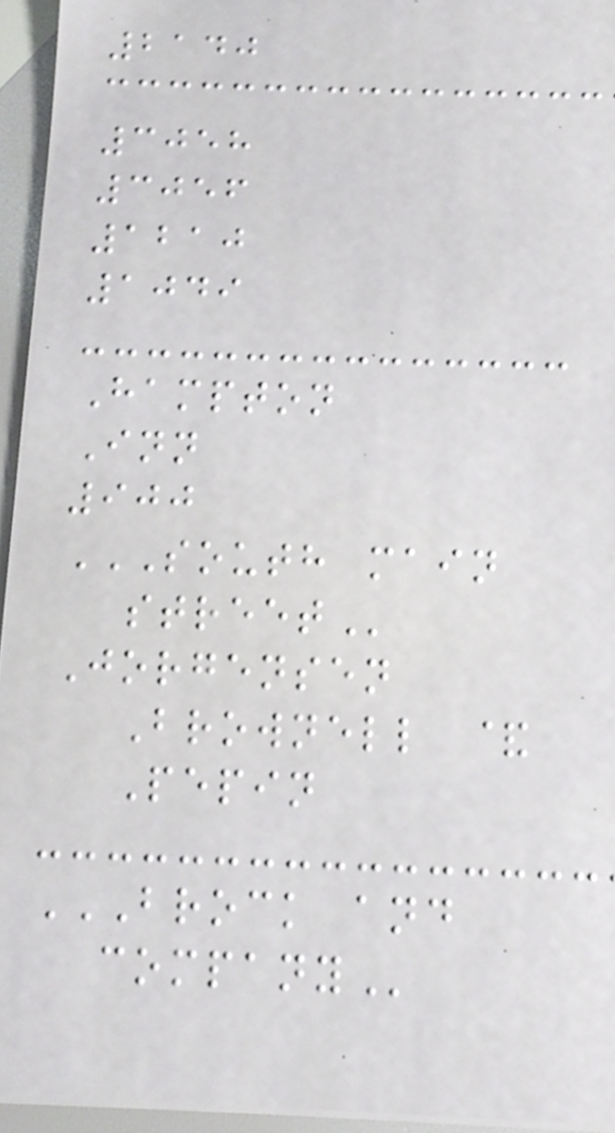2140
3058
3056
1210
1049
Hampton
Inn
900
SOUTH MAIN
STREET
Jorgensen
Brownell &
Pepin
BROCK AND
COMPANY
